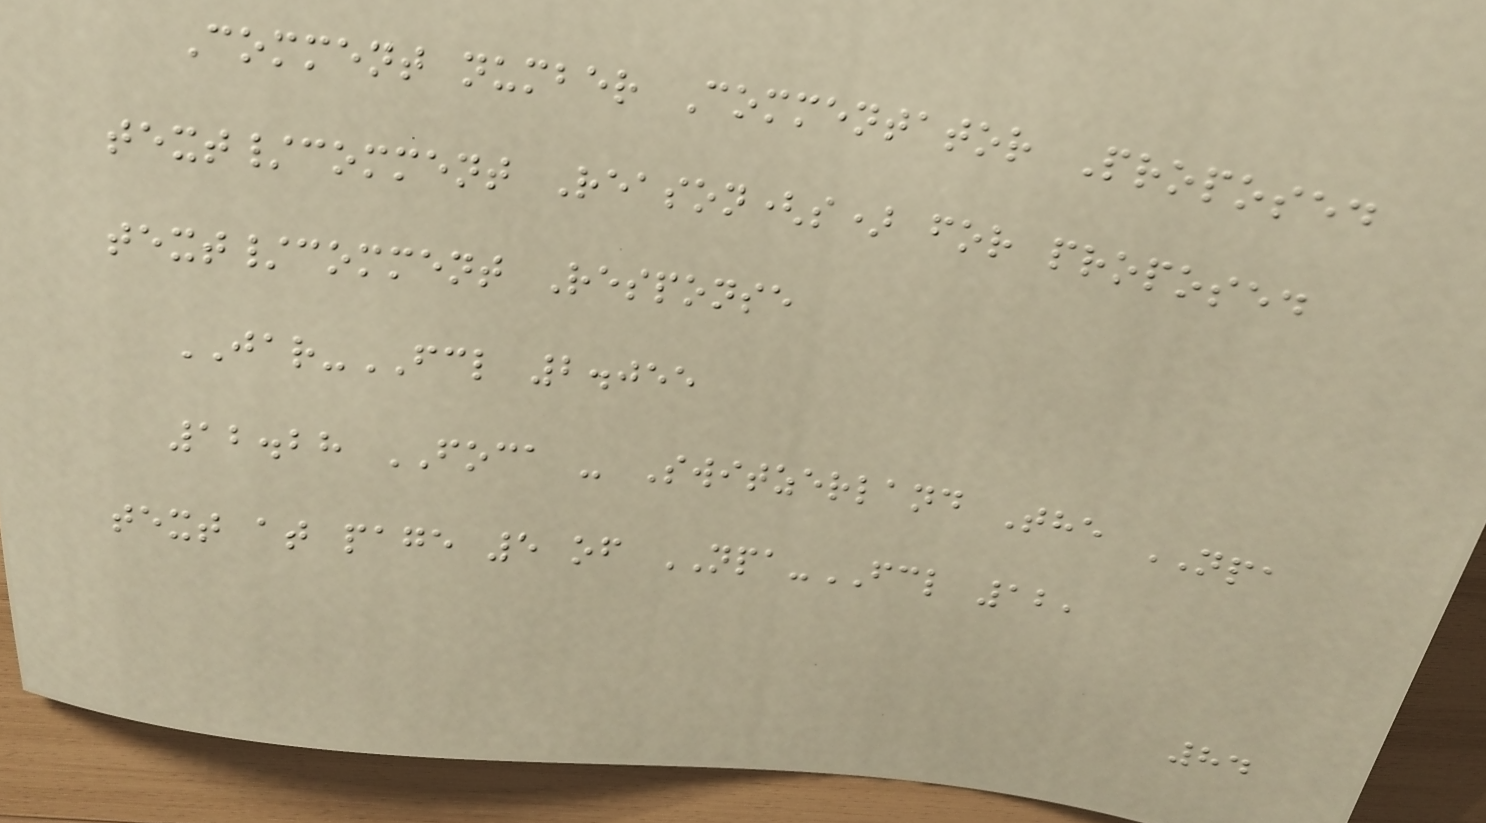Comment number Commentator Proposed
text/comment Reason(s) for proposed
text/comment Response
JAR-FCL 2.055
12.28 FOCA - Switzerland The NPA
text at page 5 of NPA-FCL 12,
84
